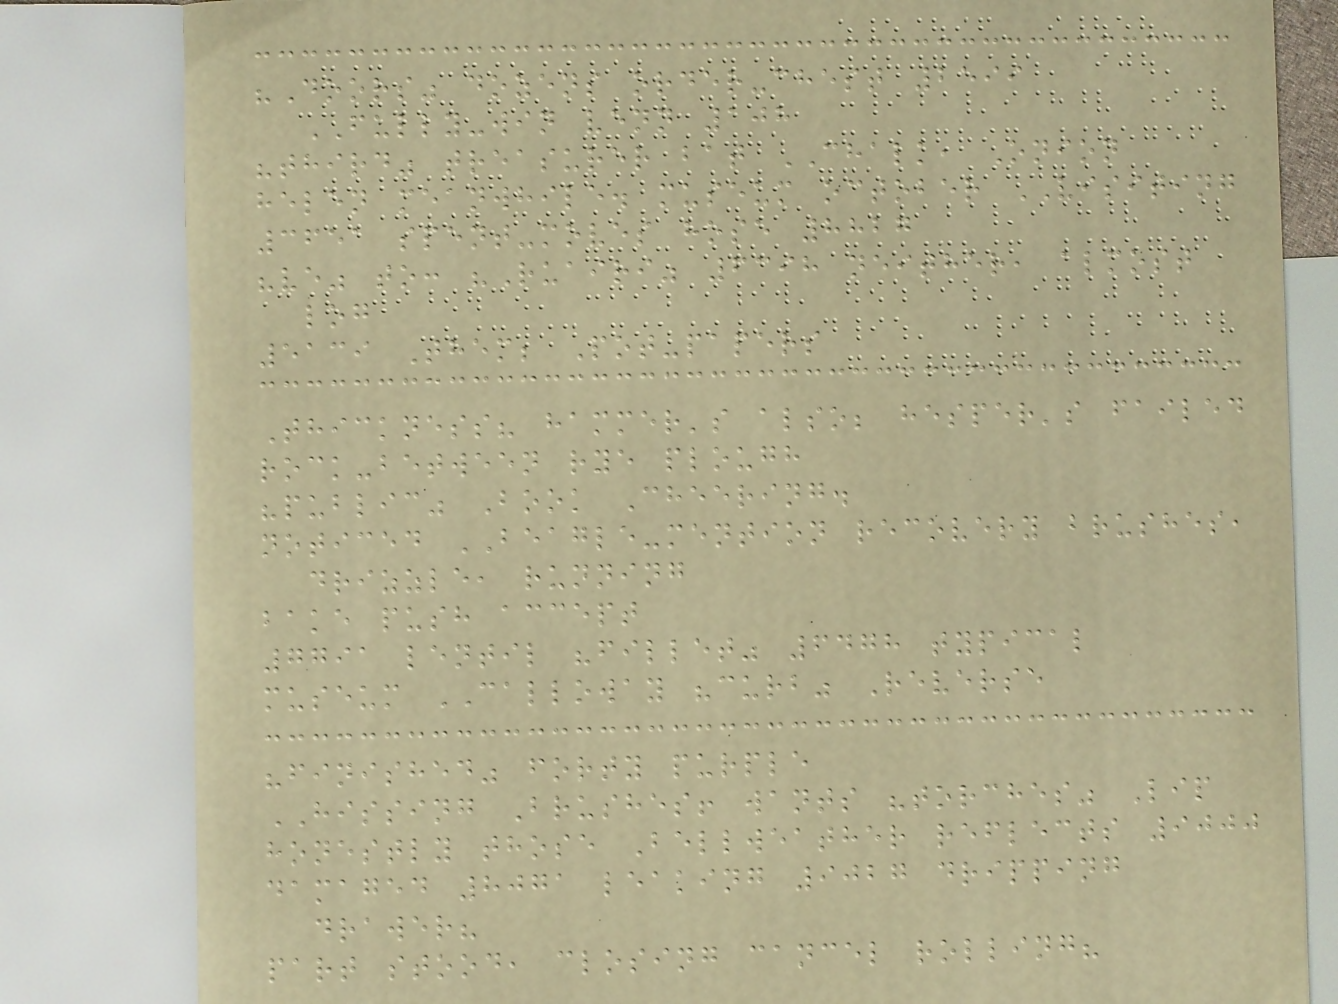"Doors" dozens order-chest 2599
FULLY-win venn 108
"third" treasurer bat CHALK, Onion
helen meanwhile. museum october VISITING
3651 spent-moves hose 8827
"ve" to: "Ruairi" 6398 neither, almost
log
5139 Them; Pot-papers
Thickness? hammer's also; hesper's failed
rock-between rye plough
"public" Book Cheering.
noticed BEAGLE-mention recovery brushes,
drizzle, running
bake push accept
7791 lentil "fillet" 6478 typical
museum CALLOWAY "curb" Reverse
"finished" forty purple
HISSING Brushes! wants "torches" Lip
honestly those Bellweather reflects 9000
damaged 8071 leaking 9027 dripping
drawer?
part stood, closing cancel rolling?
